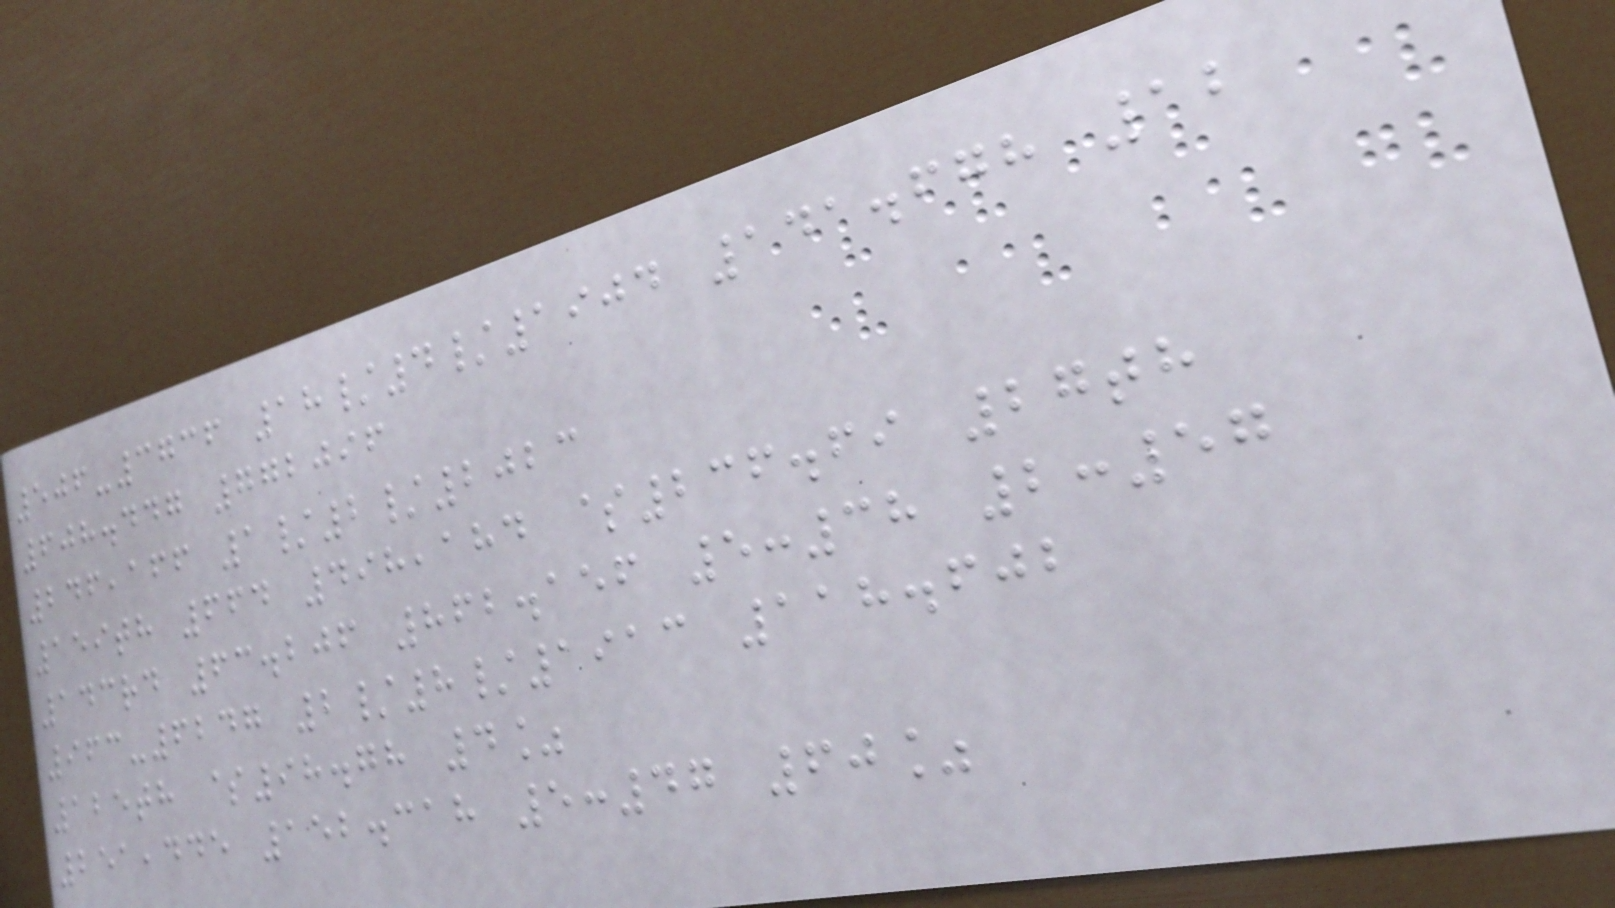506-3736 18/4/1904 141.678 12
608.447 772096
246,166 1/2/2023
159th 664 498,184 $236.69 27th
143rd 63.206 862.156 5:38 2:57
963-6247 2/8/1913 118.602
125th $98.78 4%
251,445 152.318 5:47 60%
